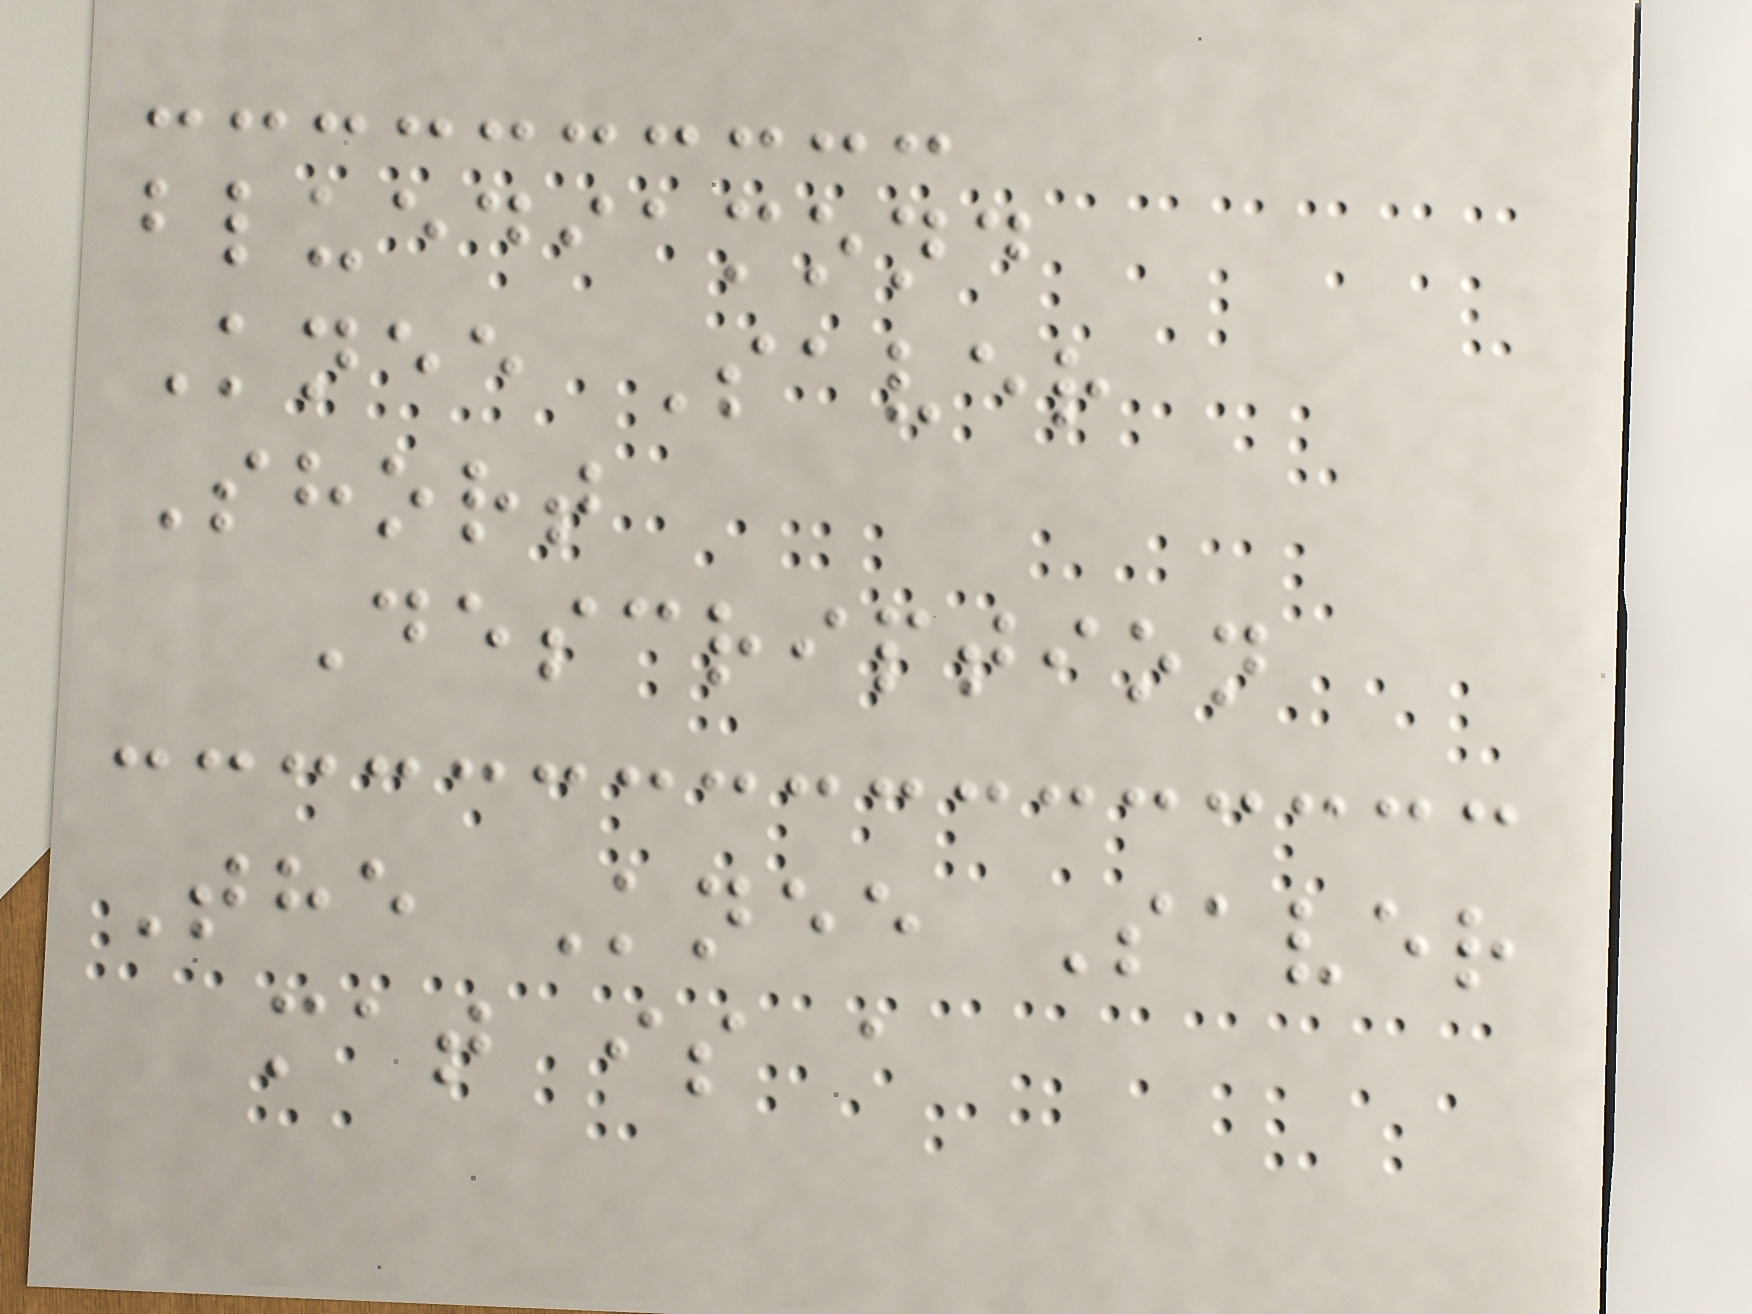bluediamond
Knee Saver
Short
Description
The Knee Saver
mat is a
